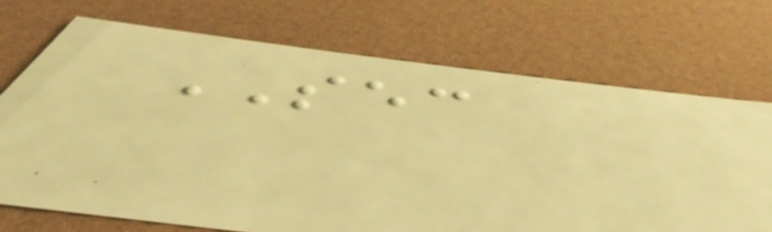SEC
